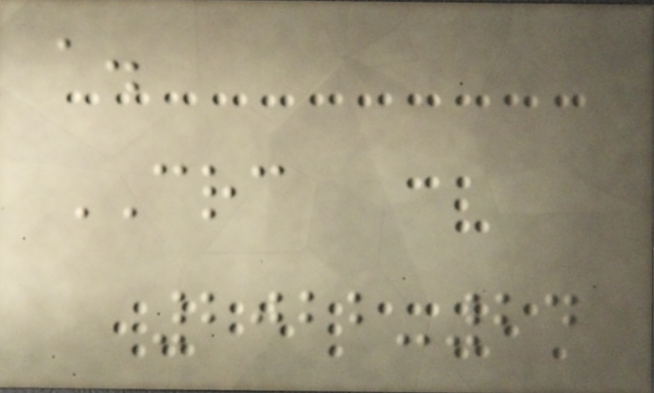a.
CRC
2022-24
